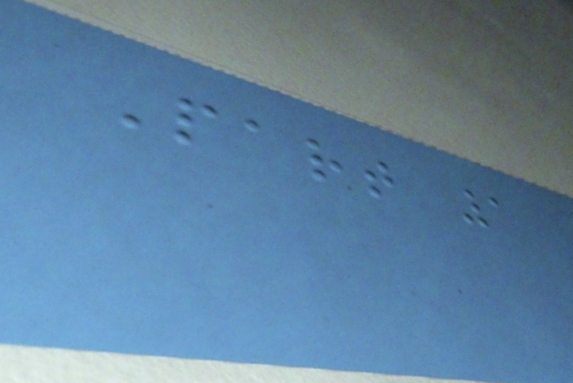Part 1
